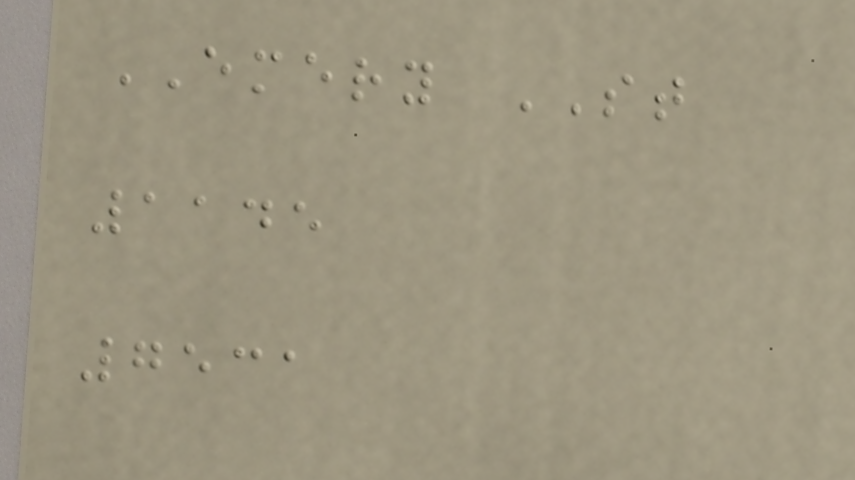EMERY ST
1145
7531
